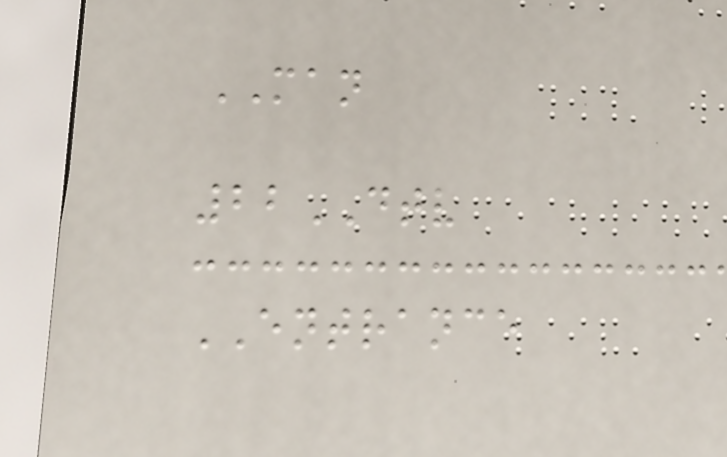MAN
22DTV
ENTRANCE
